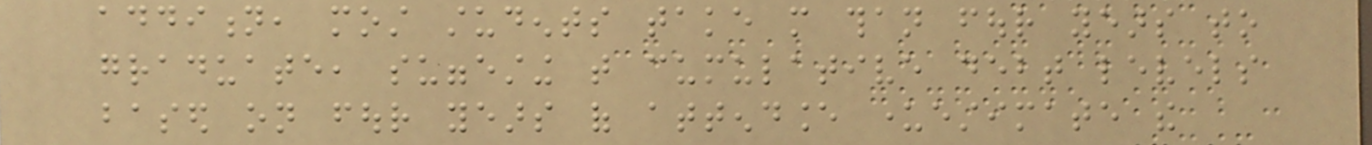addition, most students take more than four years to
graduate, suggesting that cumulative debt levels
based on four years of attendance underestimate the
